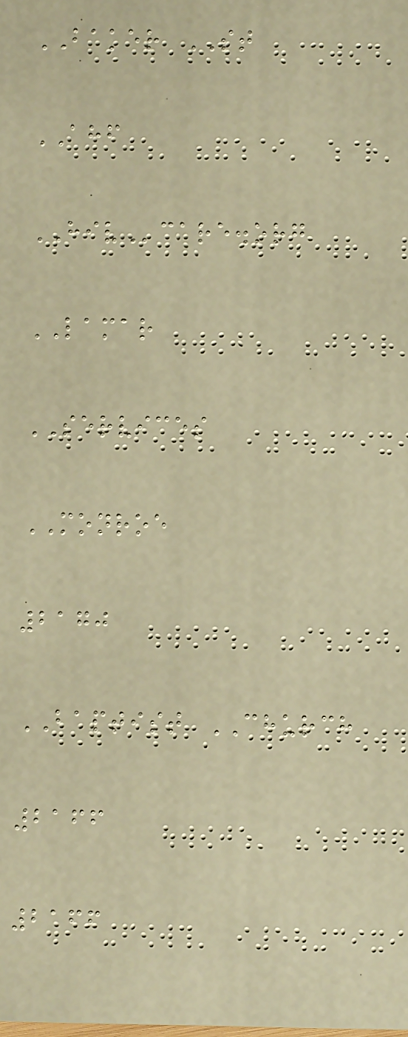BAKER ST
AHF
HIVcare.org
LAMAR
SERVICES
MONROE
2170
BAPTIST CHURCH
2166
2166
